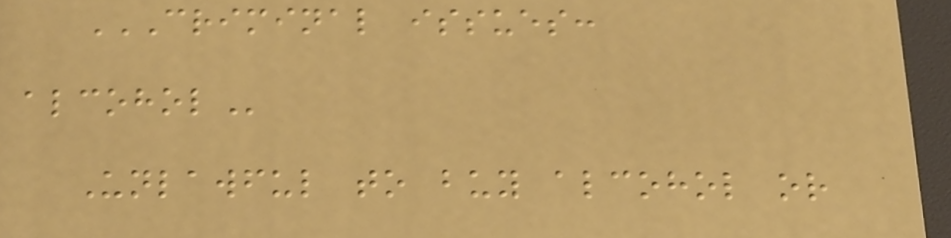CRIMINAL ISSUES:
ALCOHOL
Unlawful to buy alcohol or
